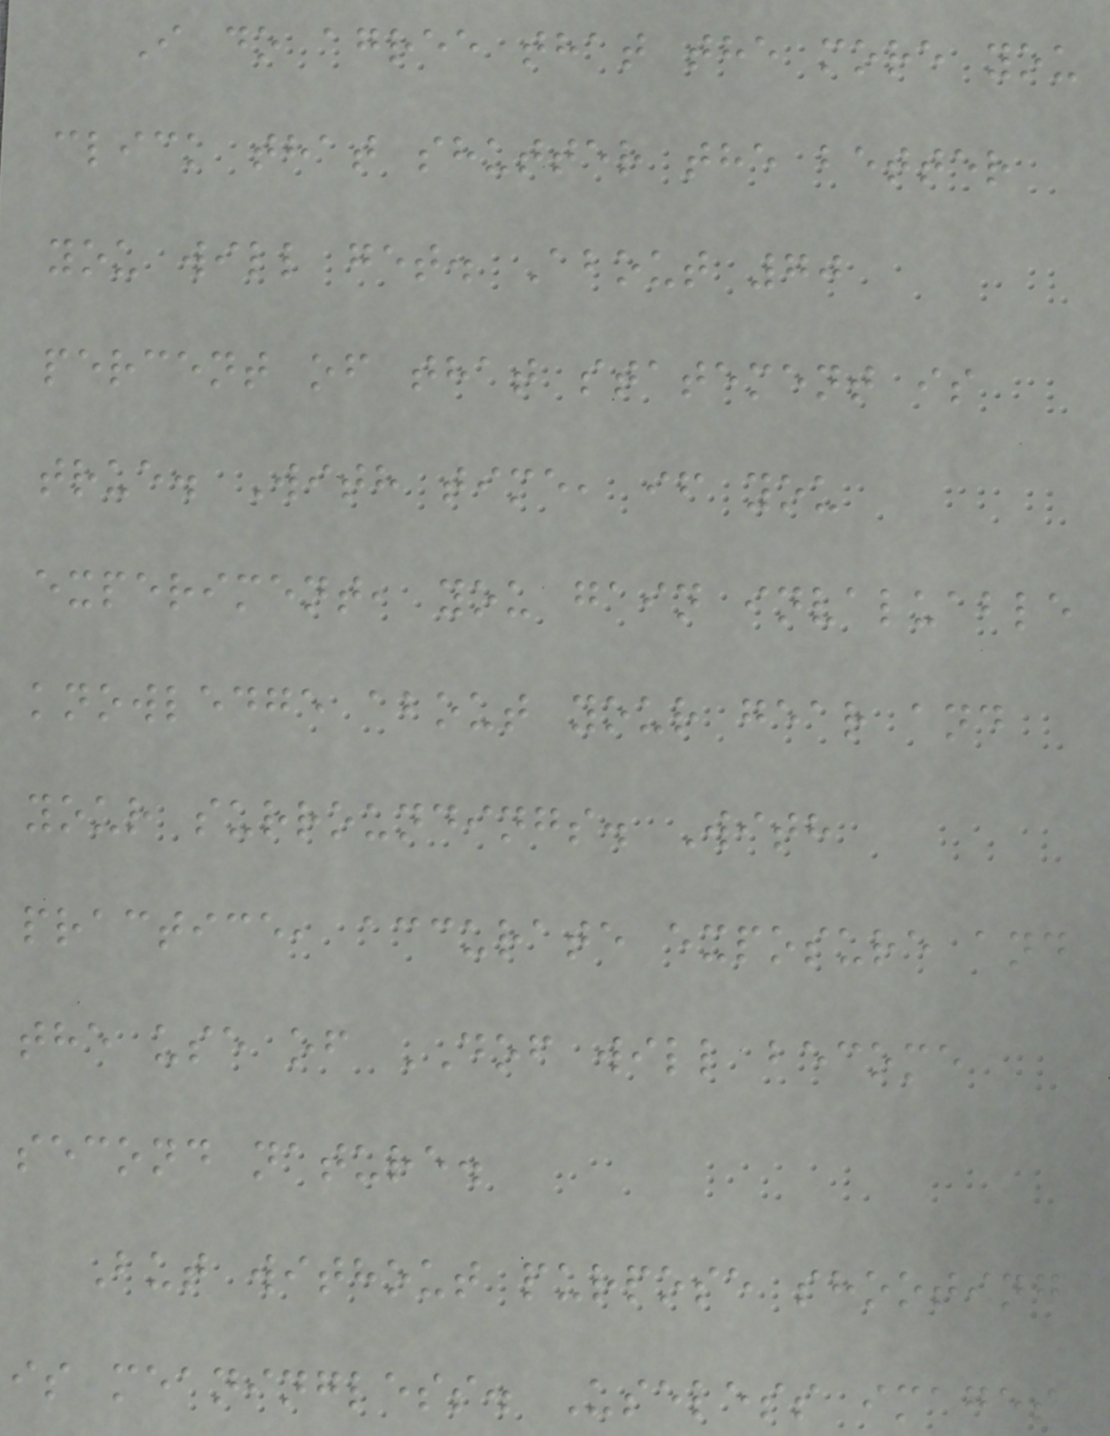I do agree that the more you
click that shutter the better
you will get. About 70
percent of that statement is
true. With time, if you
experiment, you gain invaluable
knowledge about your gear and
your surroundings. With
practice, accurate exposure and
the use of DOF will become
second nature.
But without purpose shooting
is meaningless. Useless images
